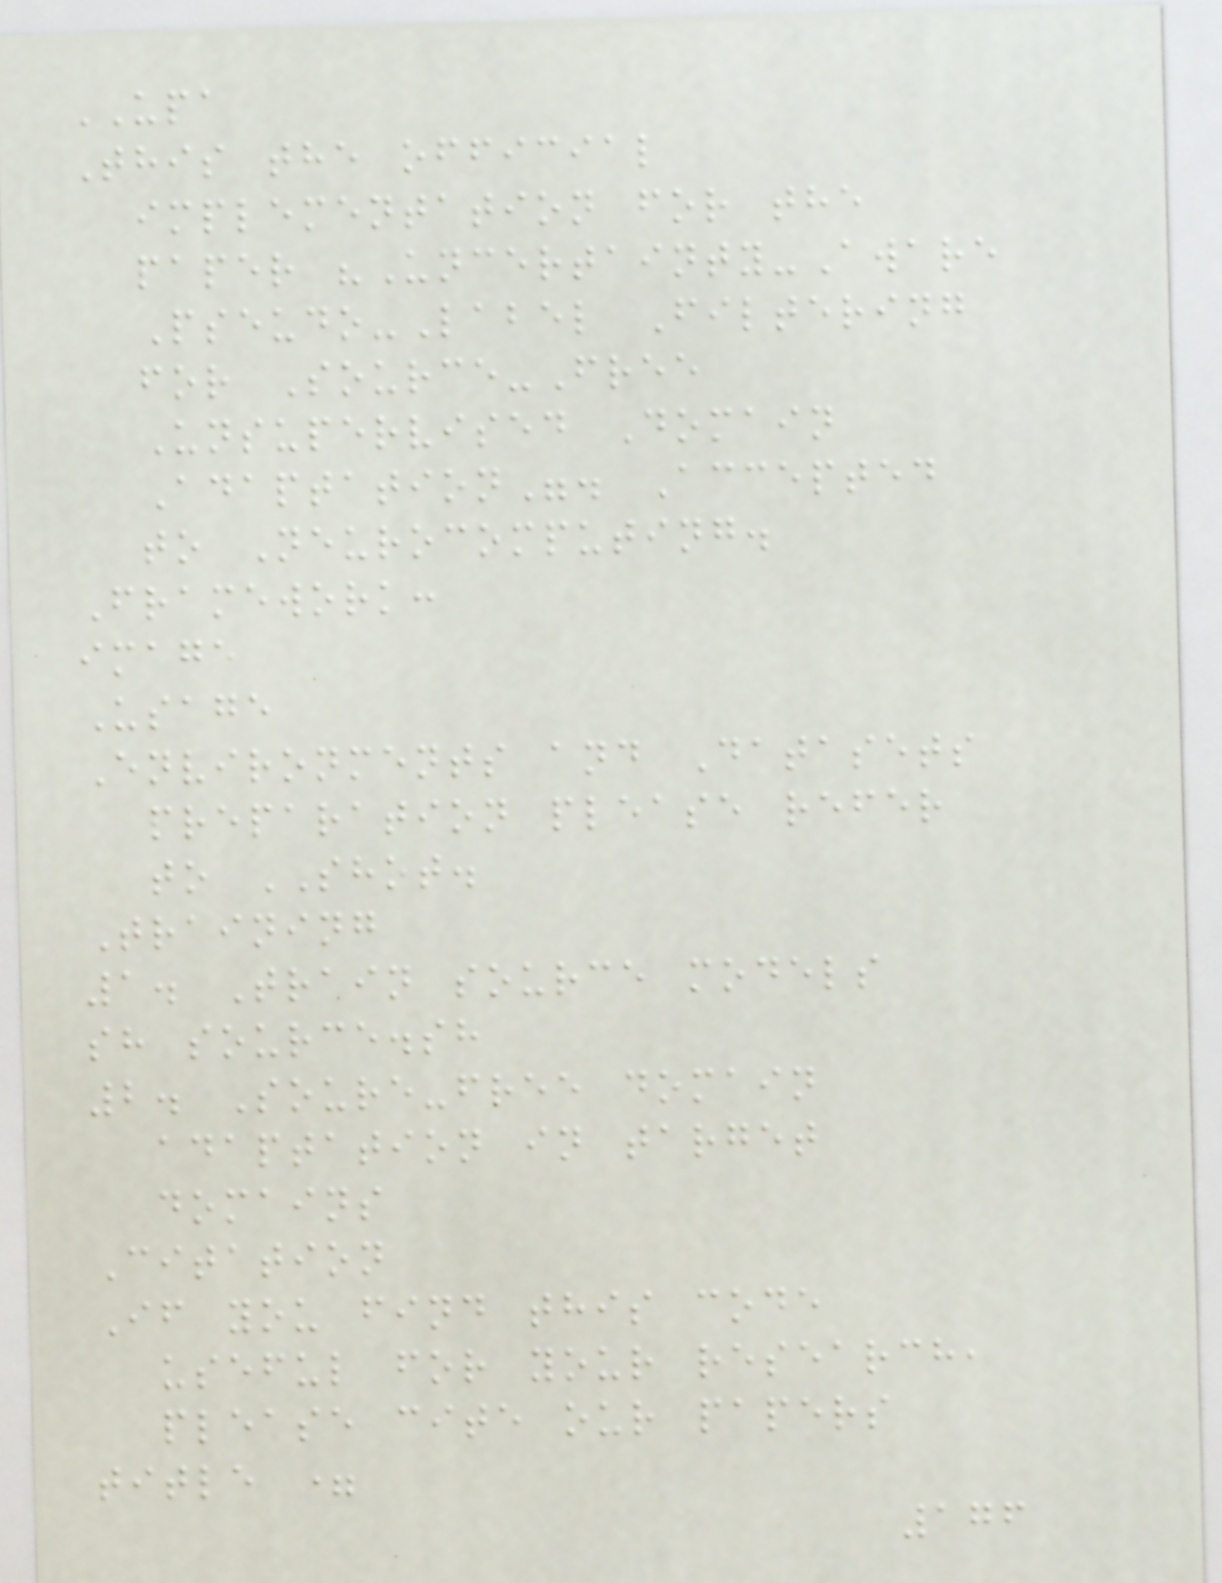UPA
This the official
implementation for the
paper "Uncertainty-Aware
Pseudo-Label Filtering
for Source-Free
Unsupervised Domain
Adaptation". Accepted
to Neurocomputing.
Framework:
image
Usage
Environments and Datasets
preparation please refer
to SHOT.
Training
1. Train source models
sh source.sh
2. Soure-free domain
adaptation in target
domains
Citation
If you find this code
useful for your research,
please cite our papers
title =
176
